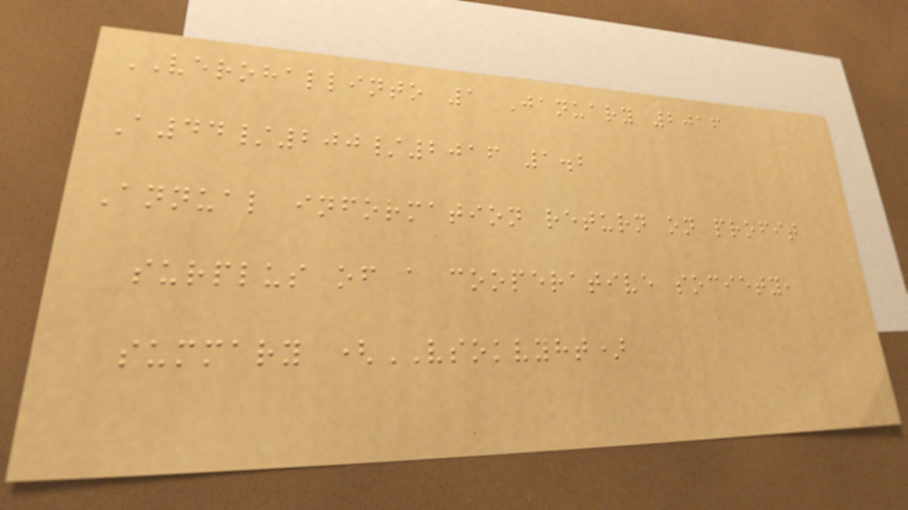VEROHALLINTO 1 January 2016
A44/200/2016 1.2
Annual information return on profit
surplus of a cooperative society,
summary (VSOKVYHT)
